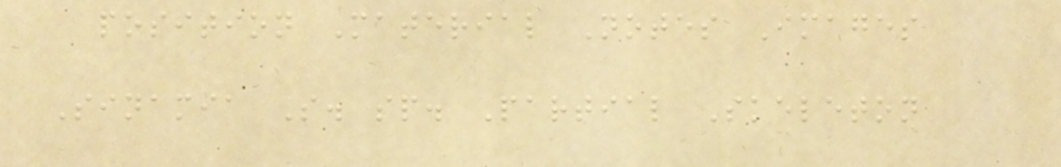position Material Notes Images
Sinamia S. sp. Partial Skeleton
